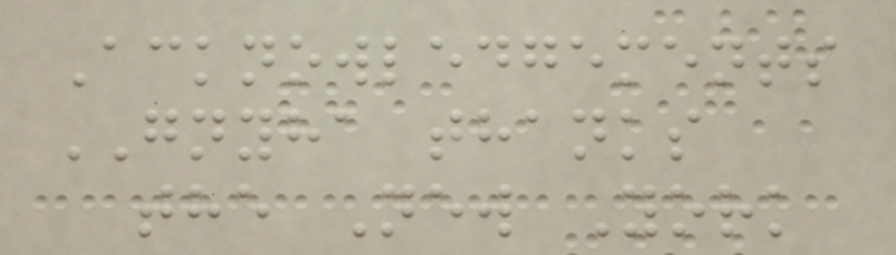Acknowledgements
GNYHA thanks
the New York
